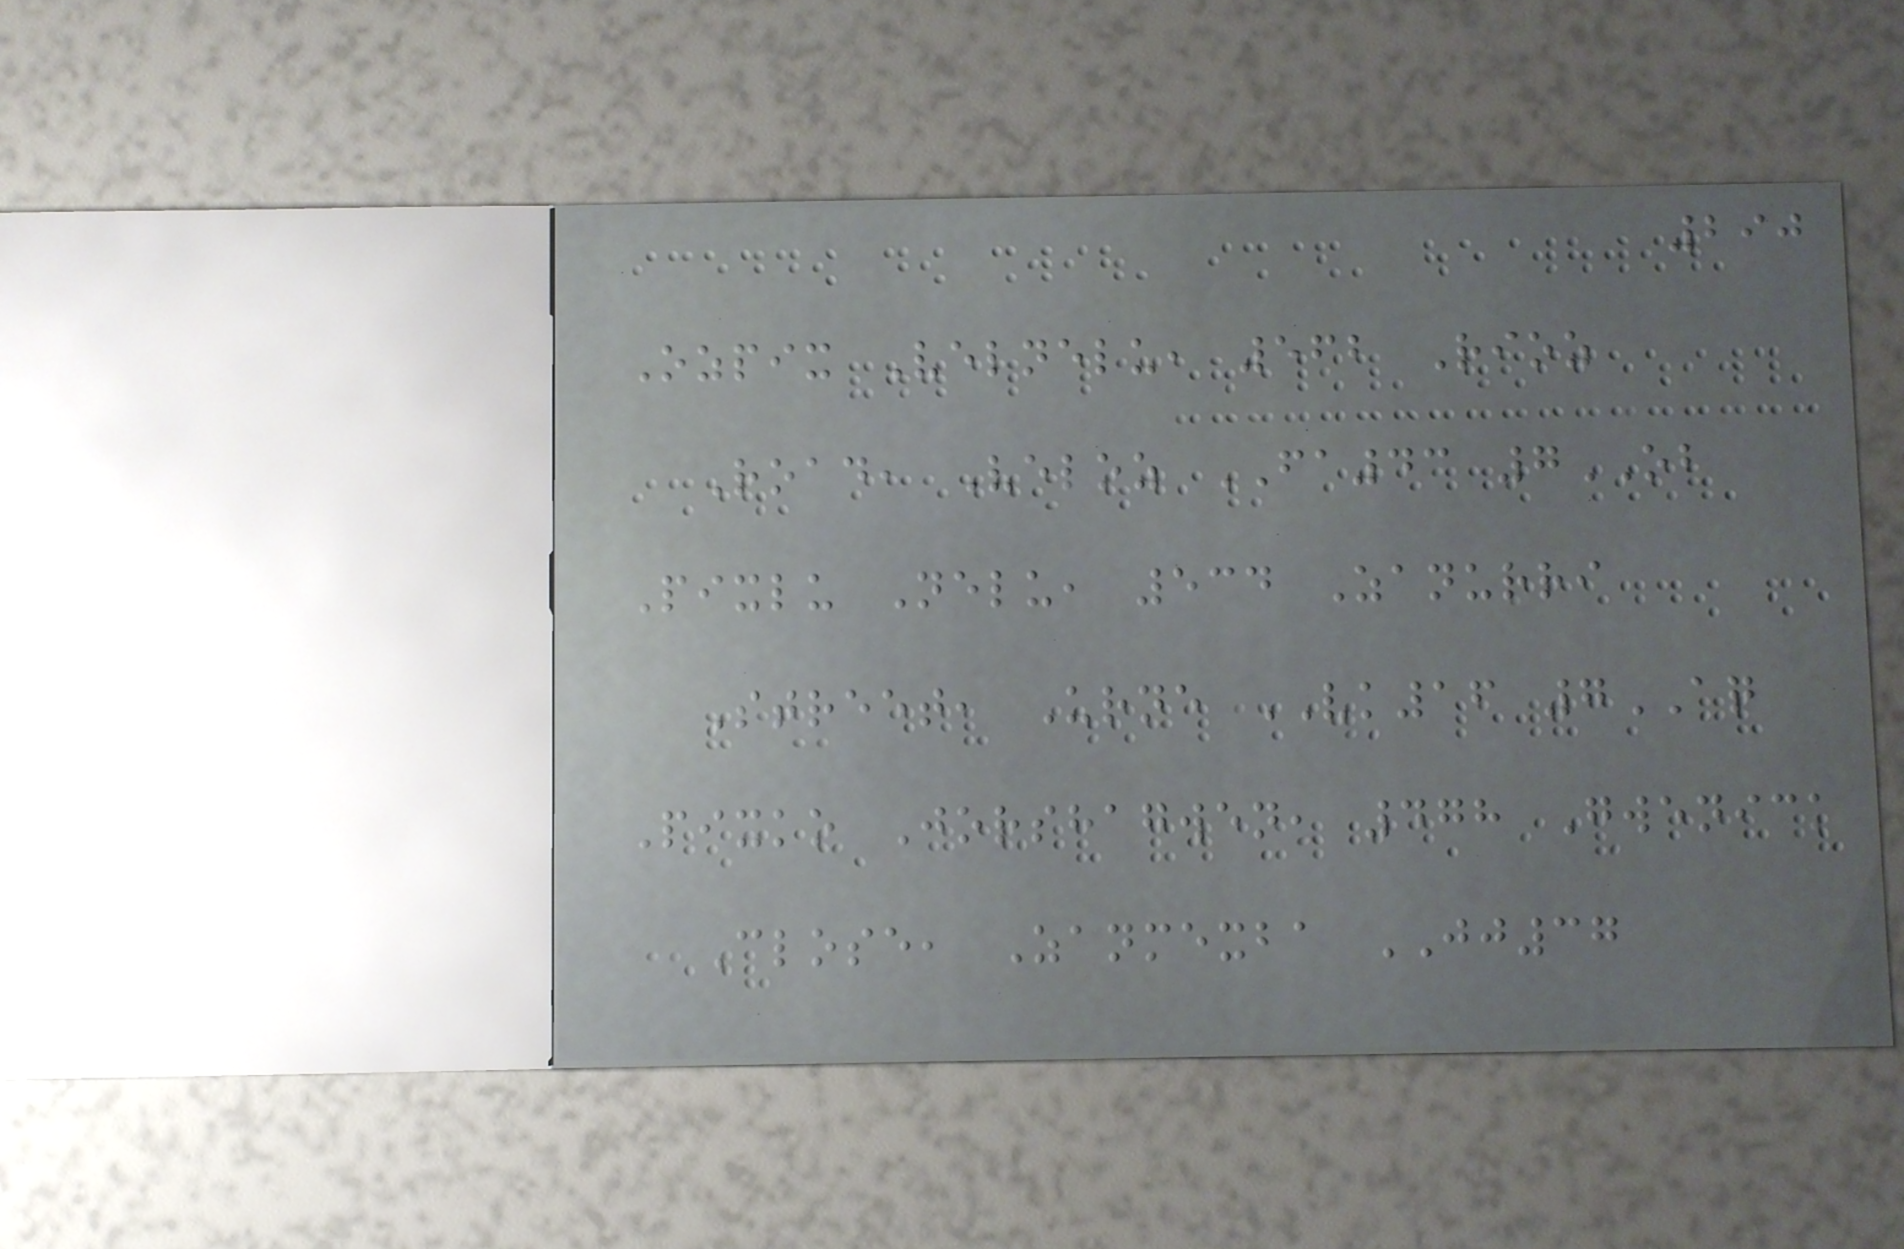290
Ozpix Velnelu, 562 Rioz
Road, Veloz FA43 7OB
Pixlu Nelu, 534 Zanurri
Street, Urne VK16 7AQ
Pixko Jorshagwen, 478 Gwenick
Close, Zanmexba JJ37
